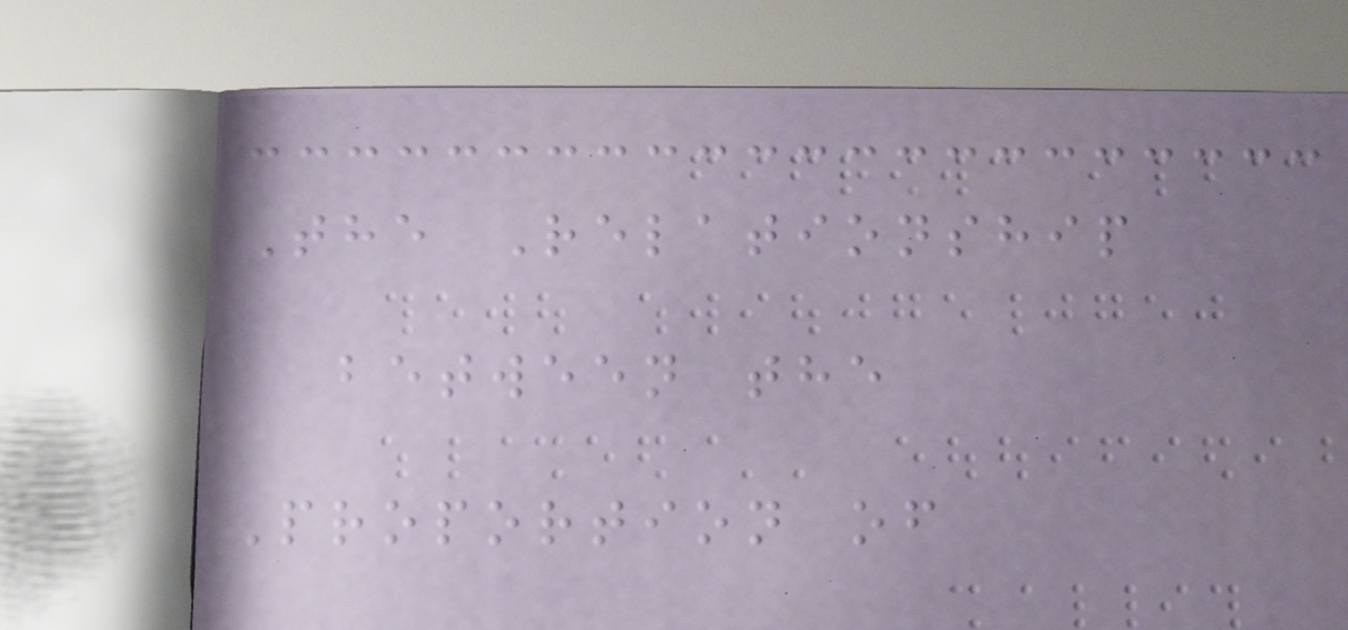The Relationship
between the
Proportion of
